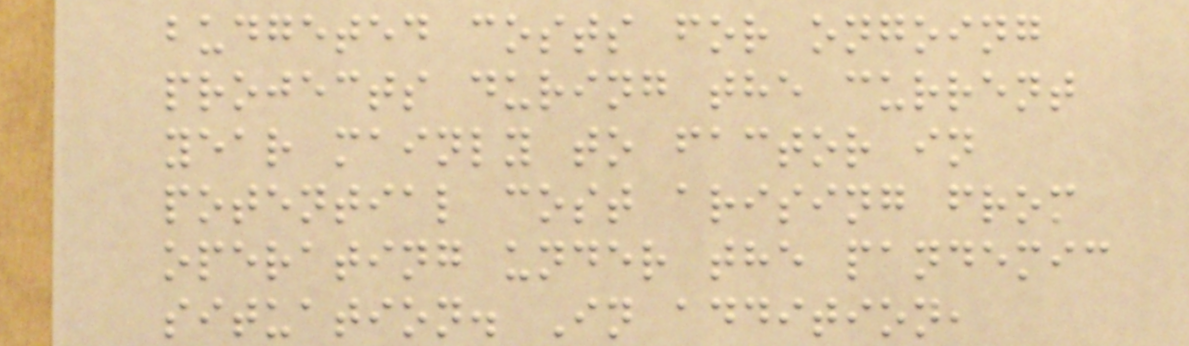budgeted costs for ongoing
projects during the current
year mainly to factor in
potential cost arising from
operating under the pandemic
situation. In addition,
